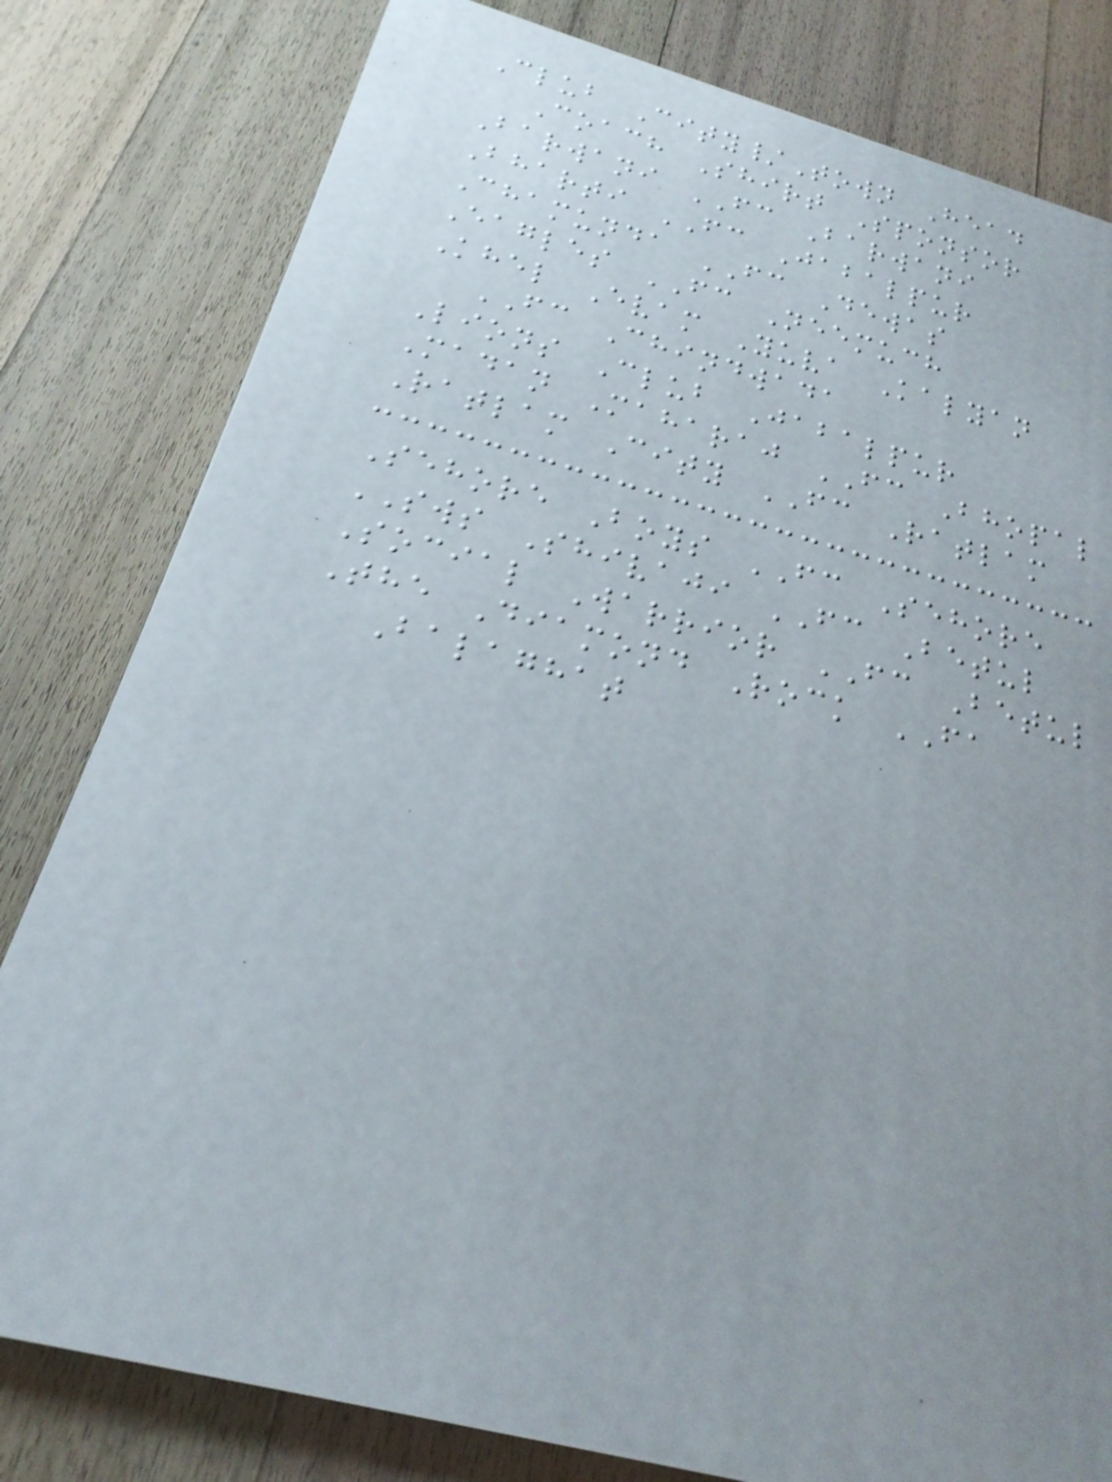Club City/Town Head
Coach Shirt Sponsor
Barwani FC Barwani
Bharti FC Jabalpur
Chamunda FC Dewas
Eagles FC Neemuch
Khel Evam Yuva Kalyan
FC Chindwada
Lions Club Jabalpur
Madan Maharaj FC Bhopal
Ratlam City FC Ratlam
Sehore Boys FC Sehore
SWS Shivaji FC Betul
Social Warrior FC Betul
The Diamond Rock FA
Balaghat
